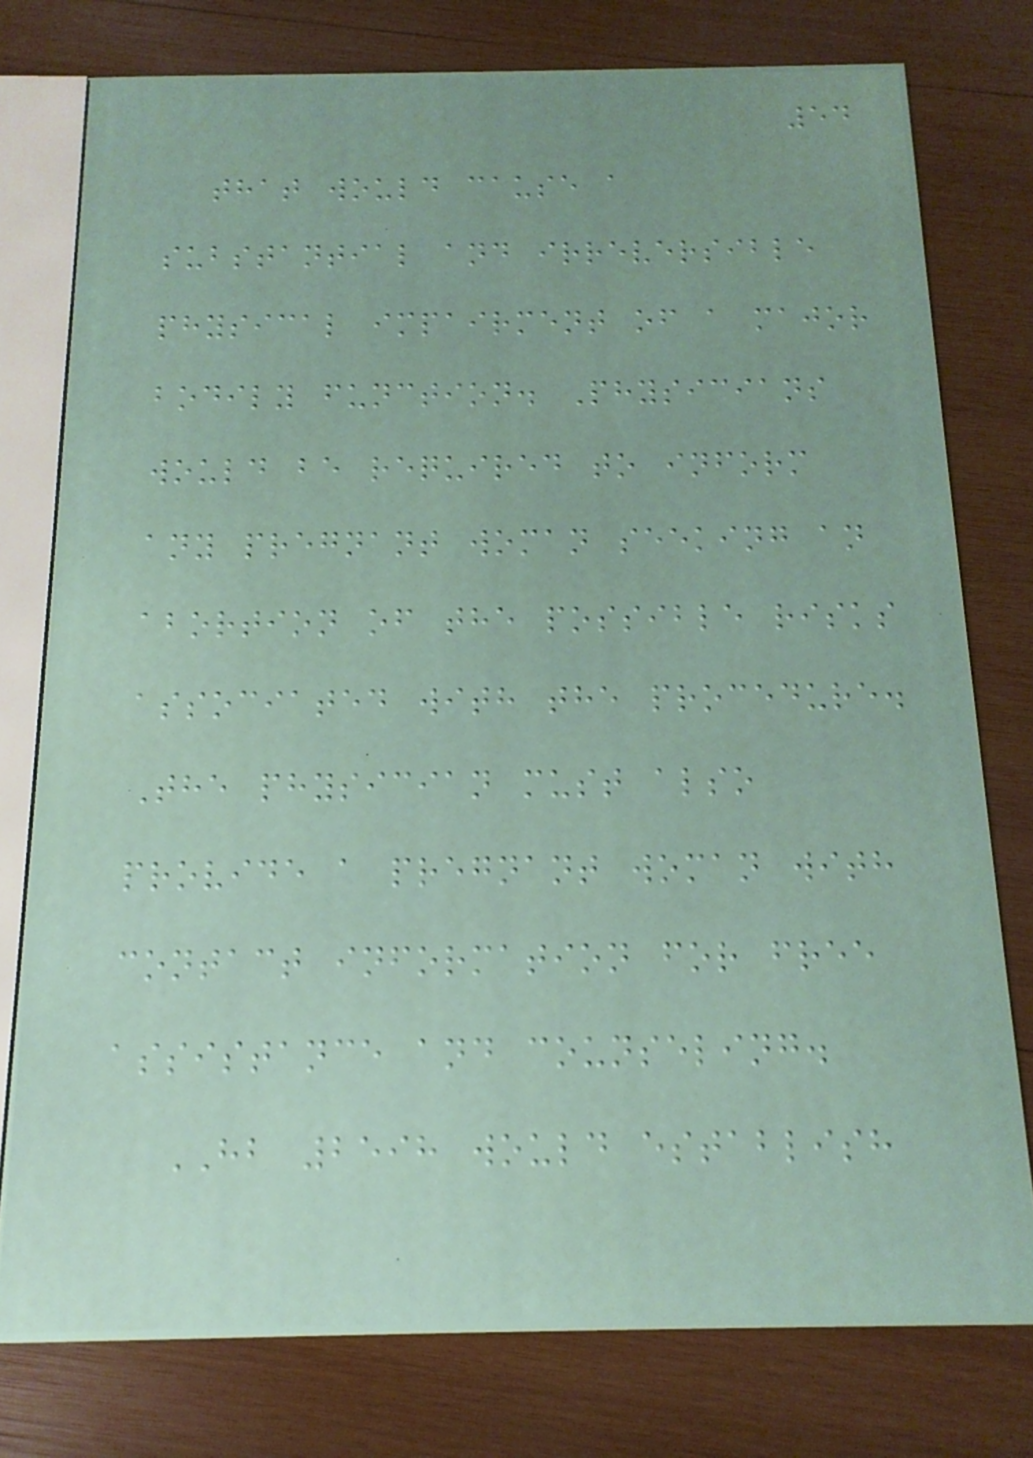54
that would cause a
substantial and irreversible
physical impairment of a major
bodily function. Physicians
would be required to inform
any pregnant woman seeking an
abortion of the possible risks
associated with the procedure.
The physician must also
provide a pregnant woman with
contact information for free
assistance and counseling.
HB 2598 would establish
